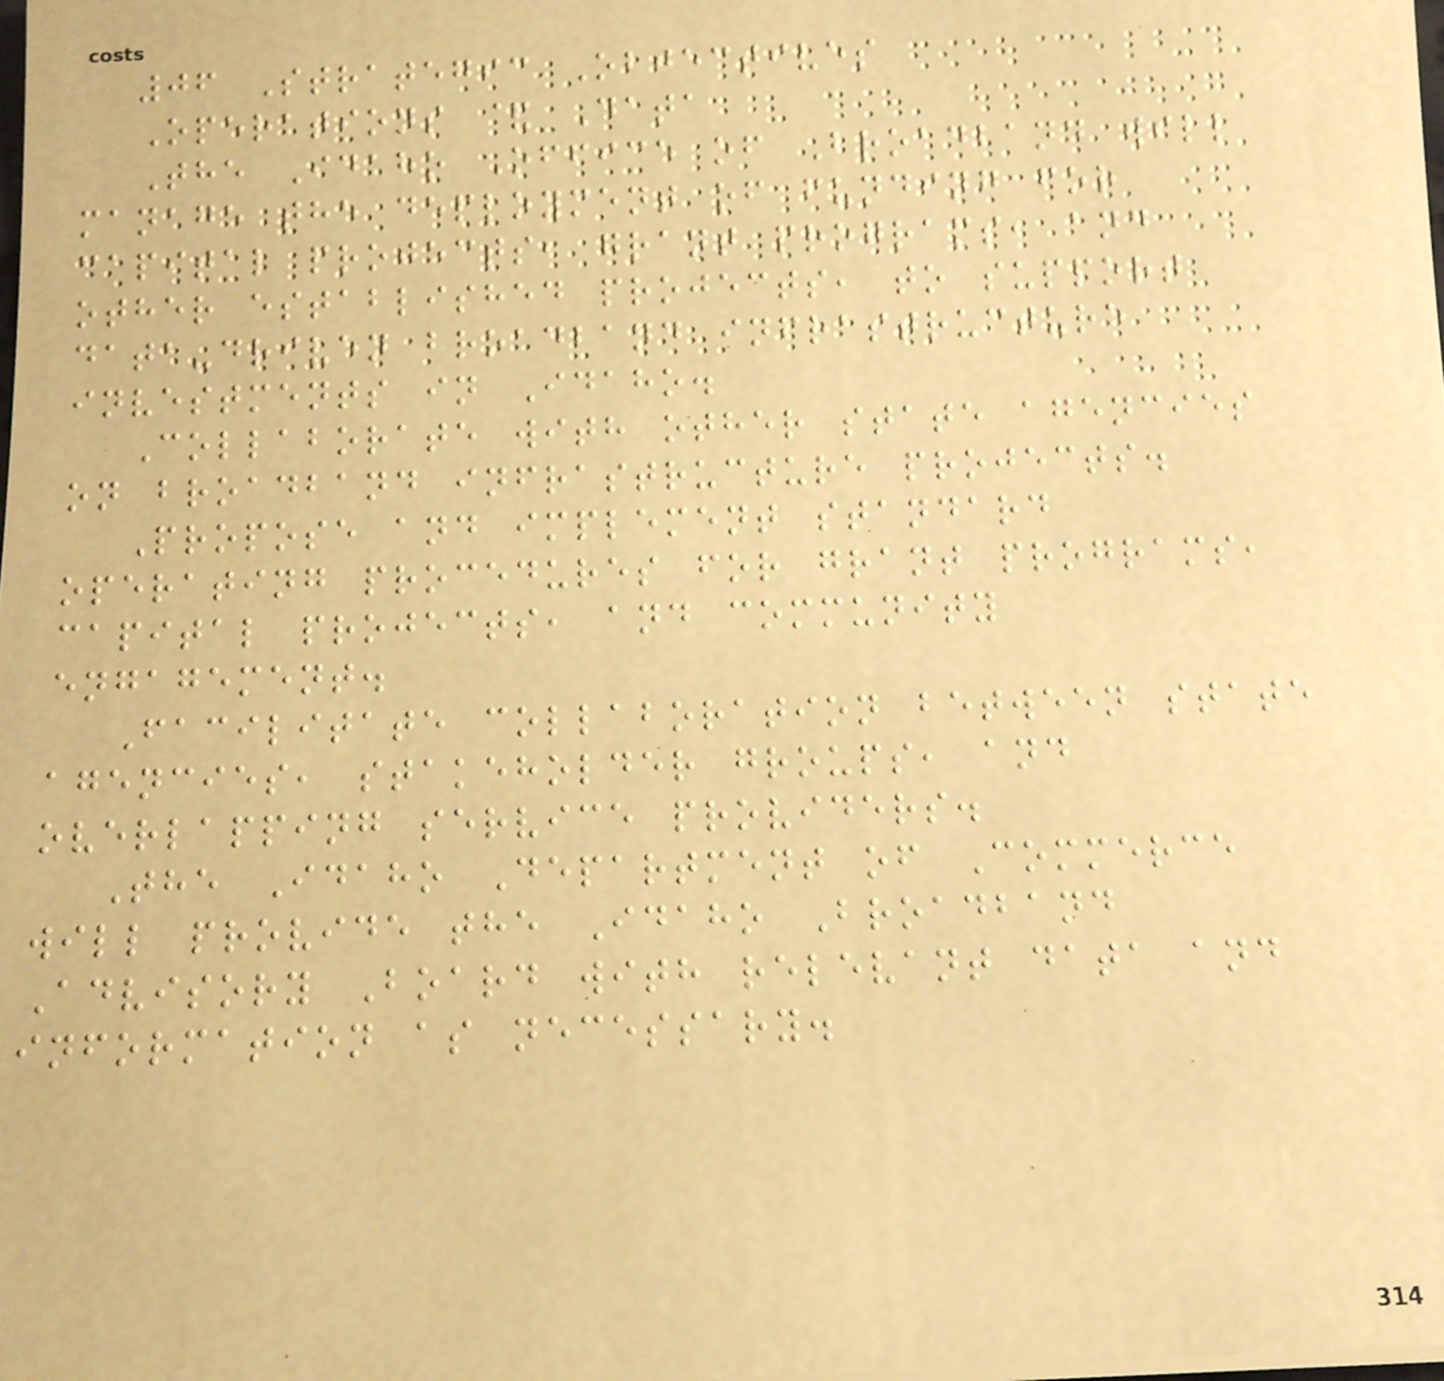06 Strategic Objectives
Operations & Data
The Idaho Office of Broadband will
manage the deployment of funding for
capital projects, grant programs, and
other established projects, to support
data-driven broadband infrastructure
investments in Idaho.
Collaborate with other state agencies
on broadband infrastructure projects.
Propose and implement standard
operating procedures for grant programs,
capital projects, and community
engagement.
Facilitate collaboration between state
agencies, stakeholder groups, and
overlapping service providers.
The Idaho Department of Commerce
will provide the Idaho Broadband
Advisory Board with relevant data and
information as necessary.
